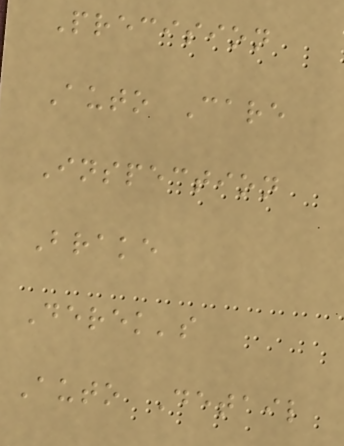Precision
Auto Care
Inspection
Brake
Derek's
Auto Detail
